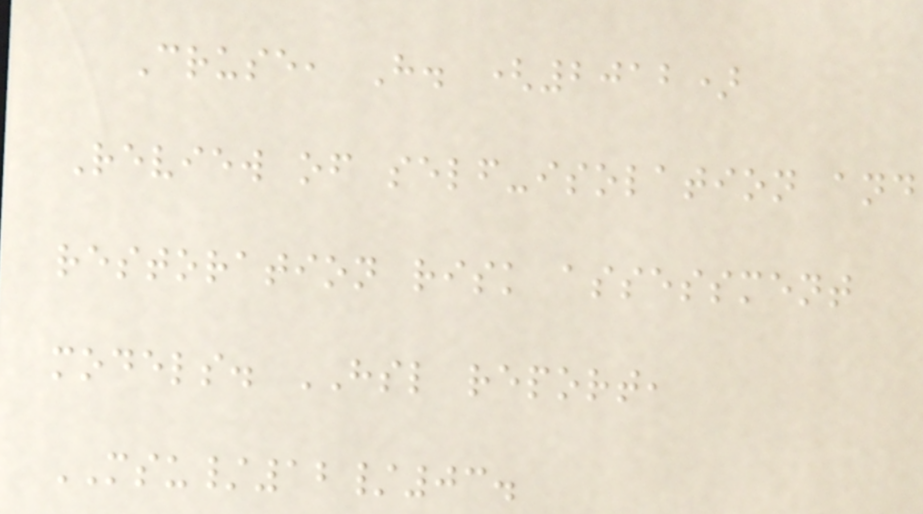Cruse, H. (2012)
Review of self-isolation and
restoration risk assessment
models. HSL report,
MSU/12/03.
